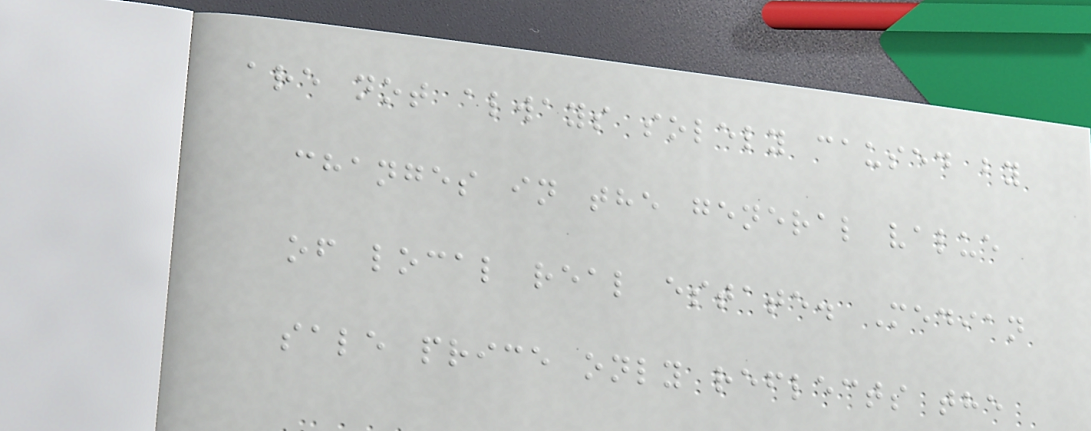are not always solely caused by
changes in the general value
of local real estate. Median
sale price only reflects the
